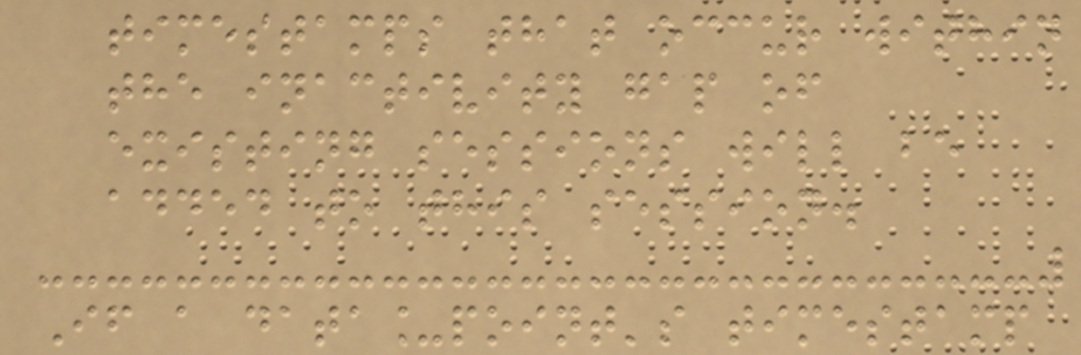timestamps that occur within
the inactivity gap of
existing sessions will be
added to this session.
If a data_point's timestamp
